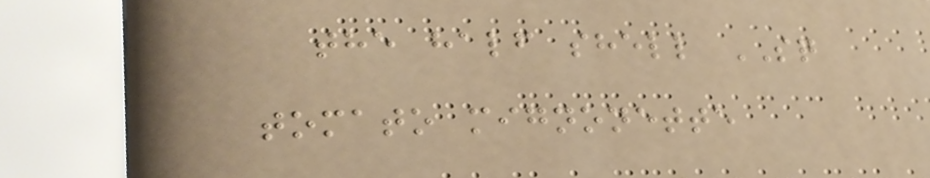the half shell SQ
tomato mignonette
